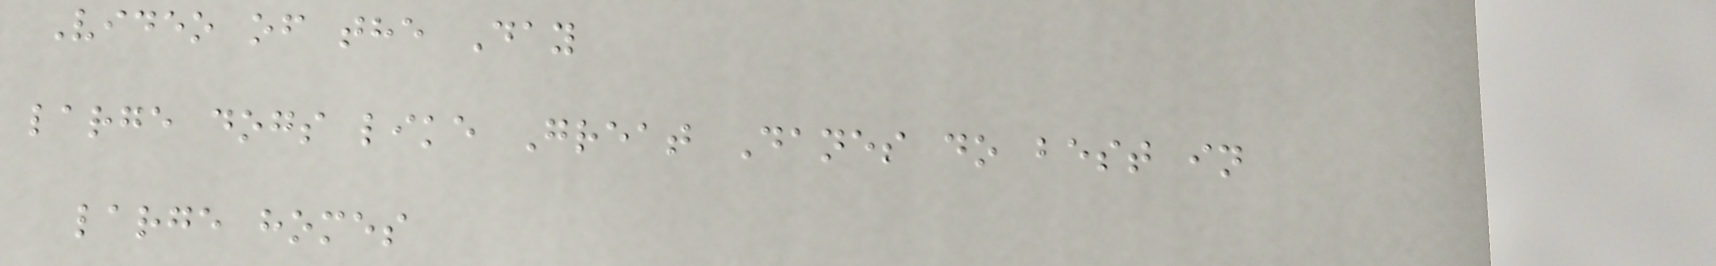Video of the Day
large dogs like Great Danes do best in
large homes
